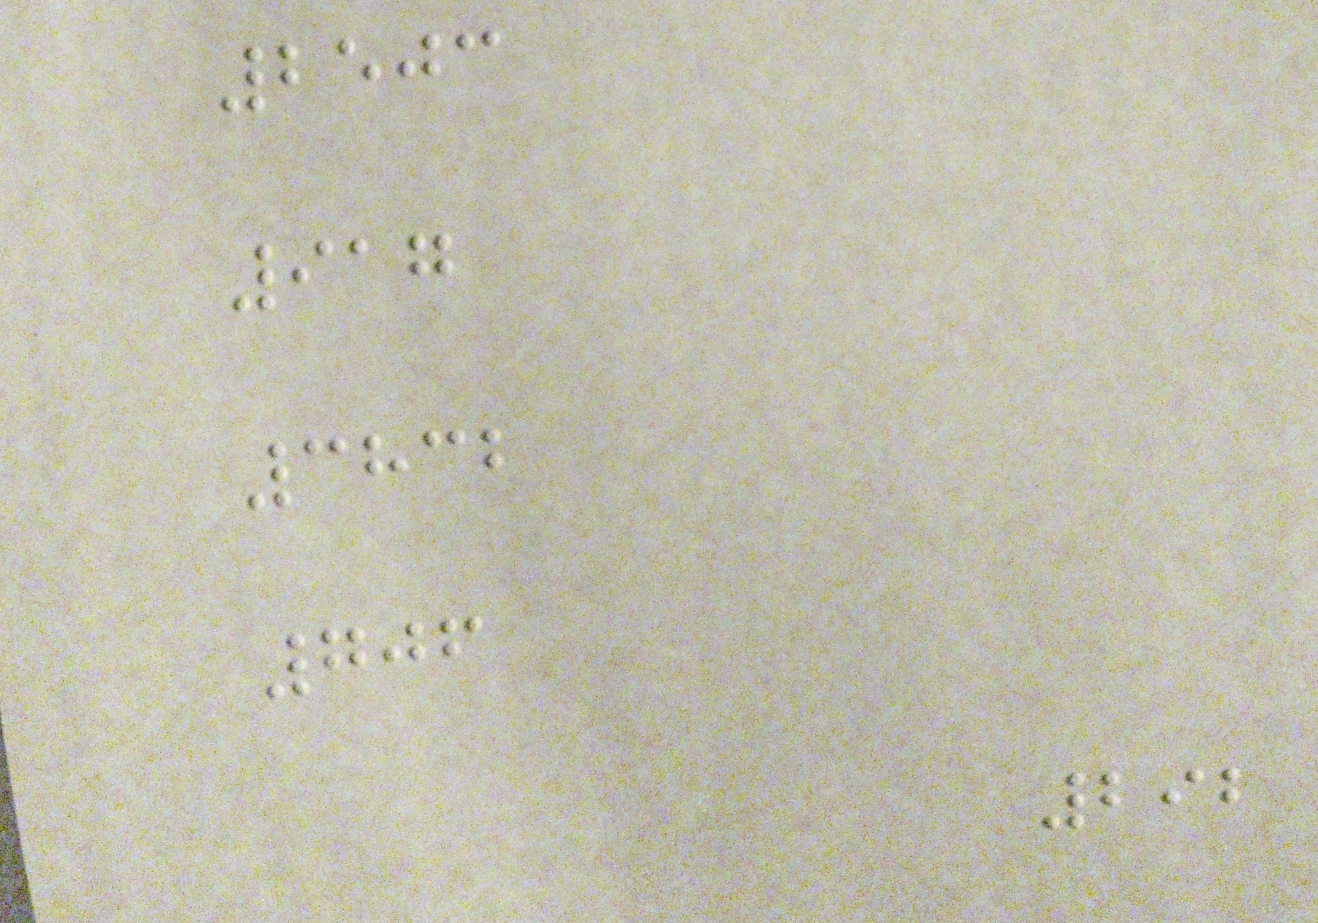2503
917
3832
706
292
